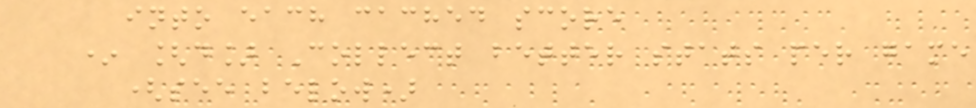into each cached score
* [d] Collect better stats per game
(see below)
